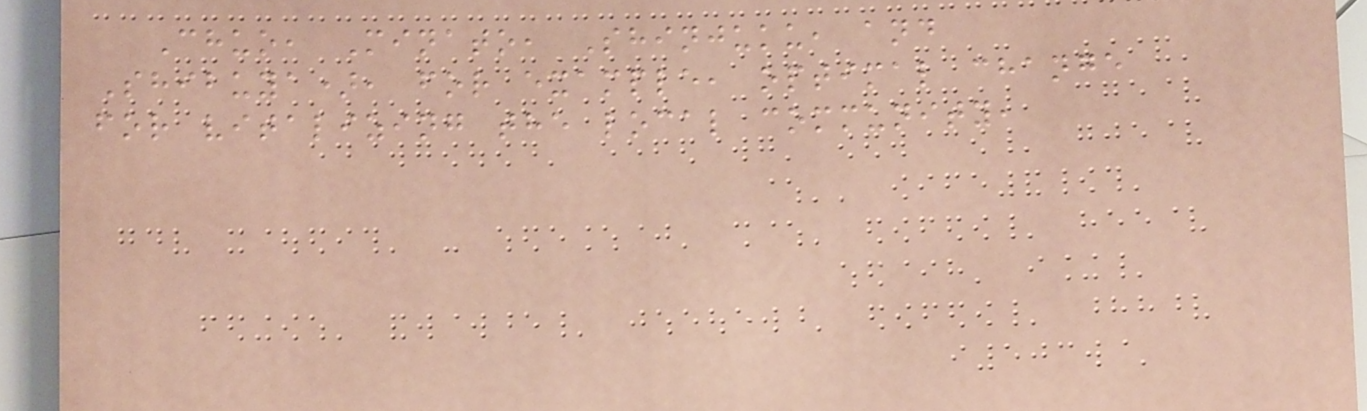Chuo, Minato, Shinjuku, and
Shibuya), for example, optimal change
for vitalizing the local community,
